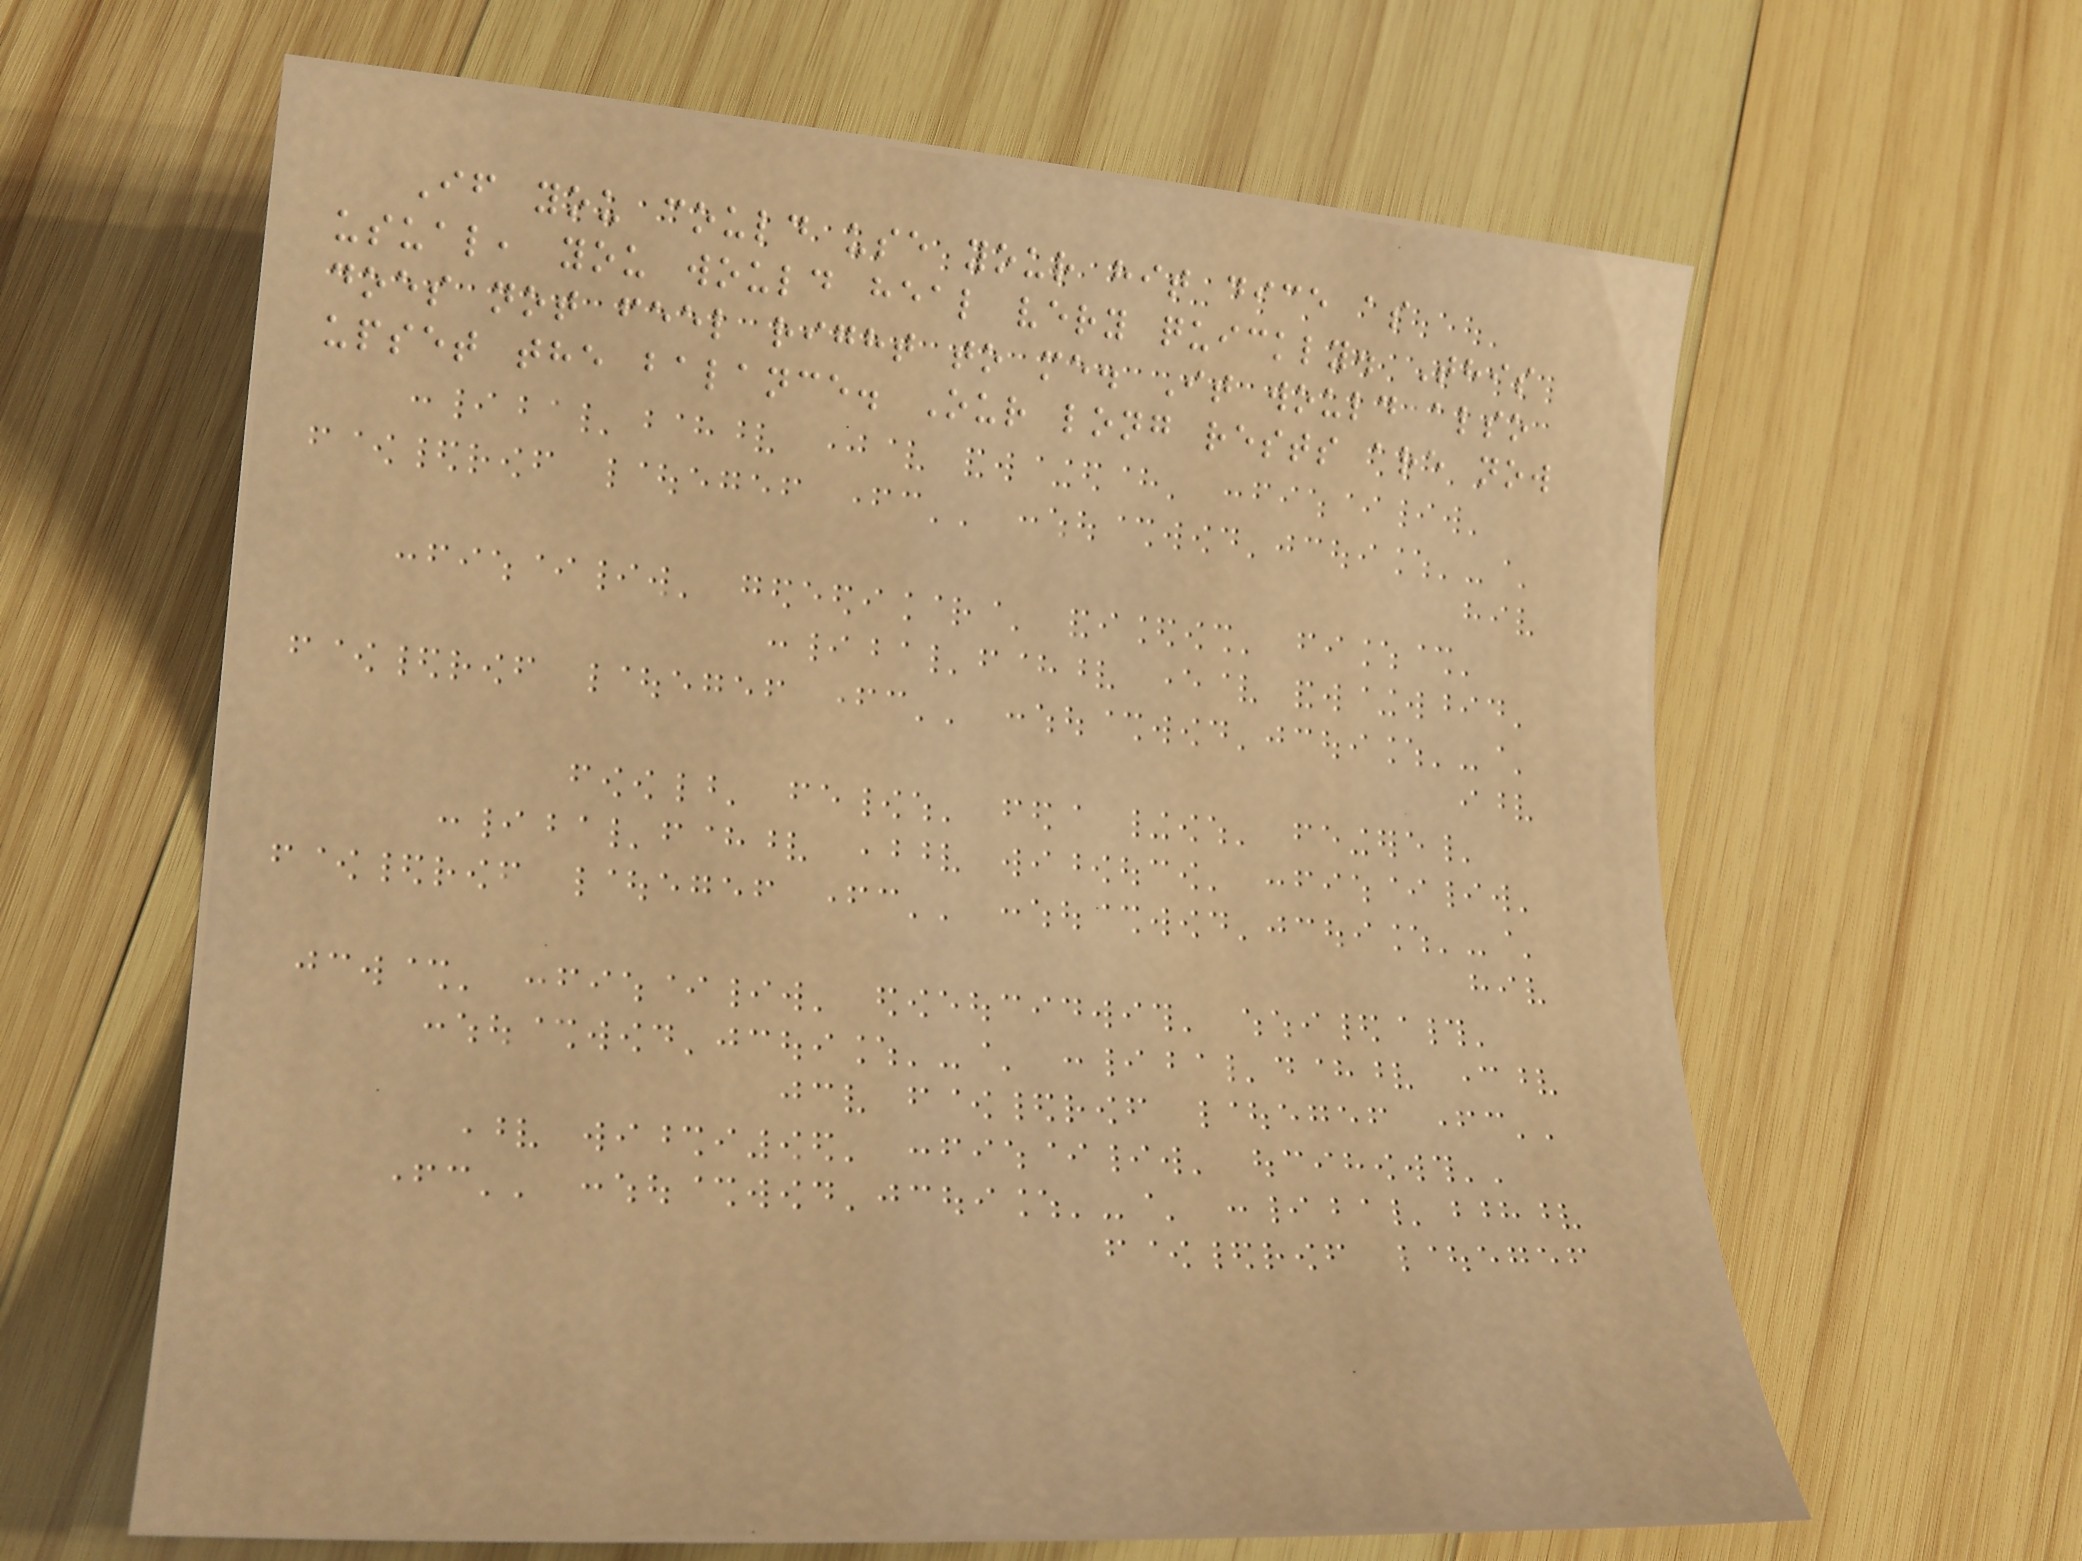If you could use your hit dice as
usual, you would heal very quickly. This
does not feel right to me. It would also
upset the balance. Our long rests are now
